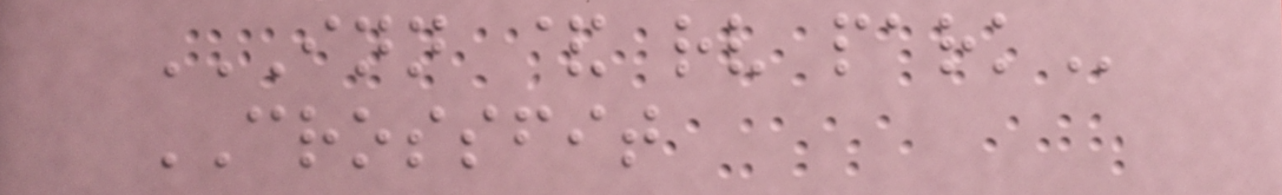INN & RV PARK
CROSSFIT
